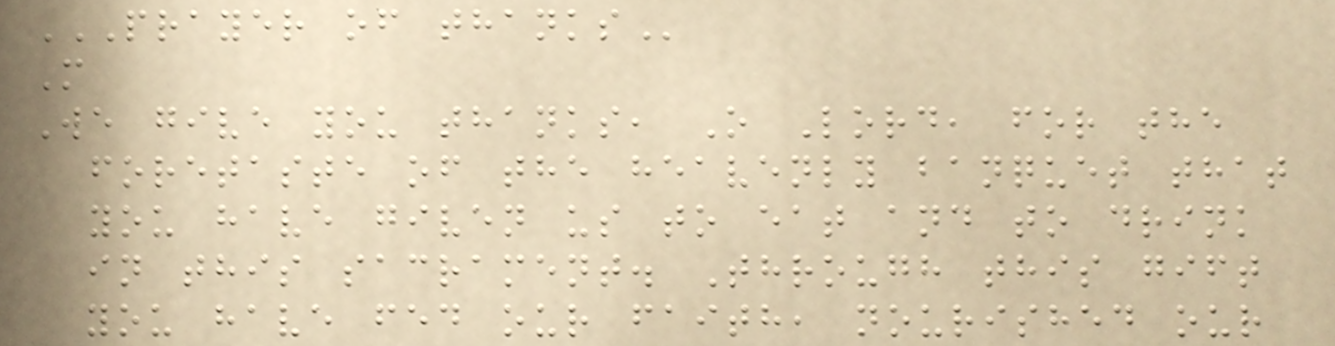PRAYER OF THANKS
M
We give you thanks, O Lord, for the
foretaste of the heavenly banquet that
you have given us to eat and to drink
in this sacrament. Through this gift
you have fed our faith, nourished our
